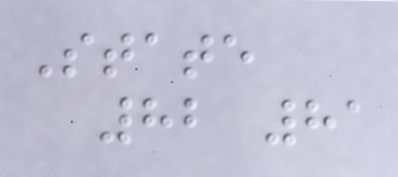State
82 81
